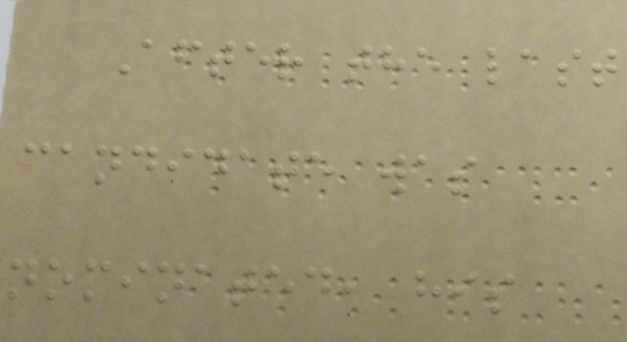After the last
candidate was
nominated, his
